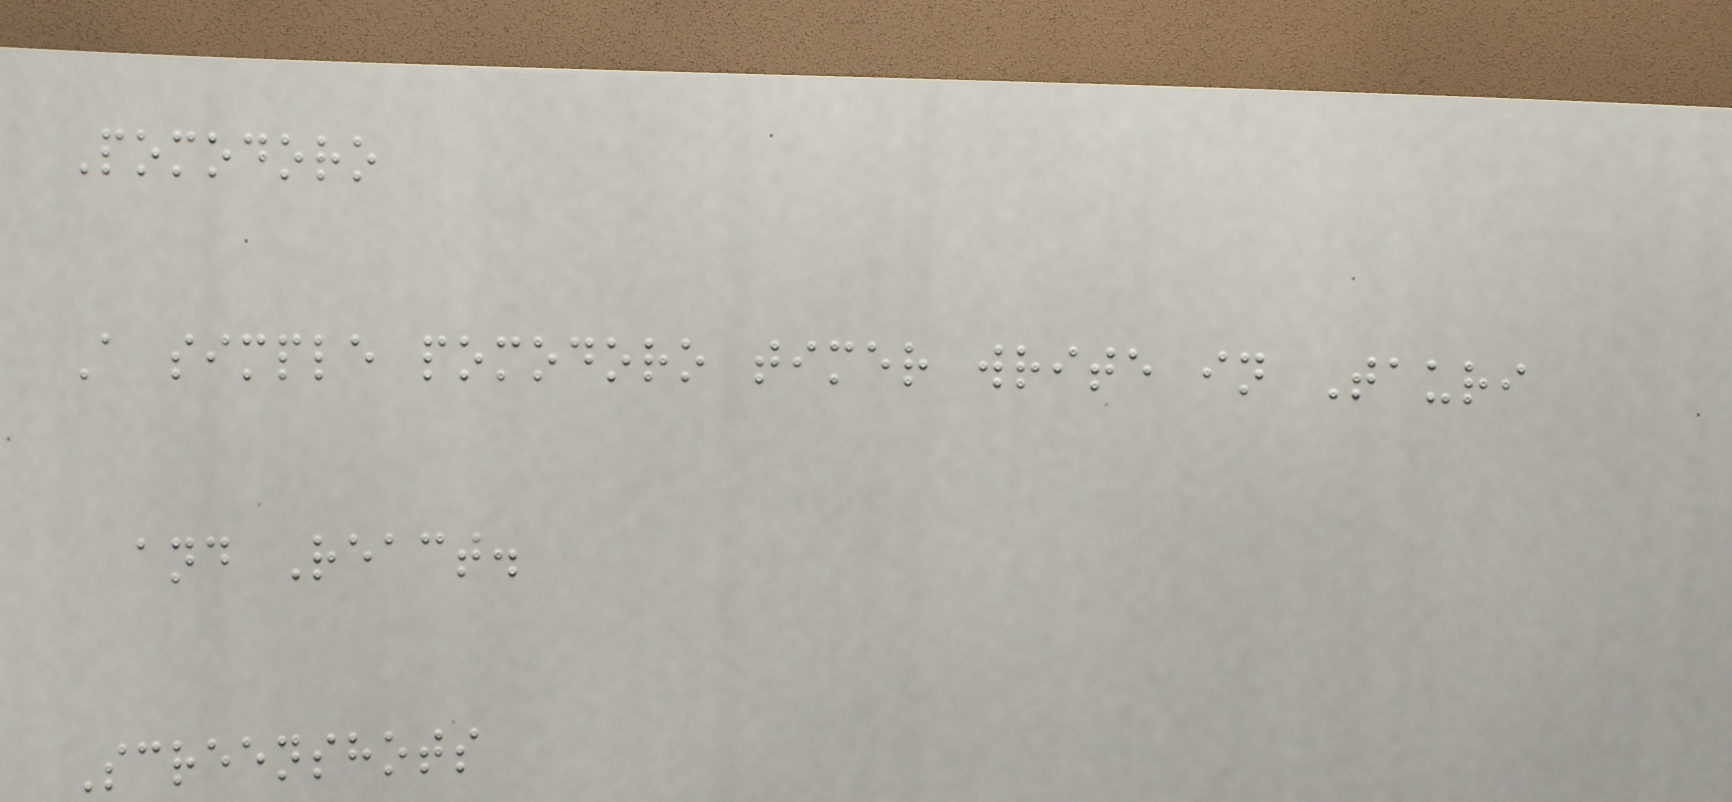Pomodoro
A simple pomodoro timer write in Tauri
and React.
Screenshots
